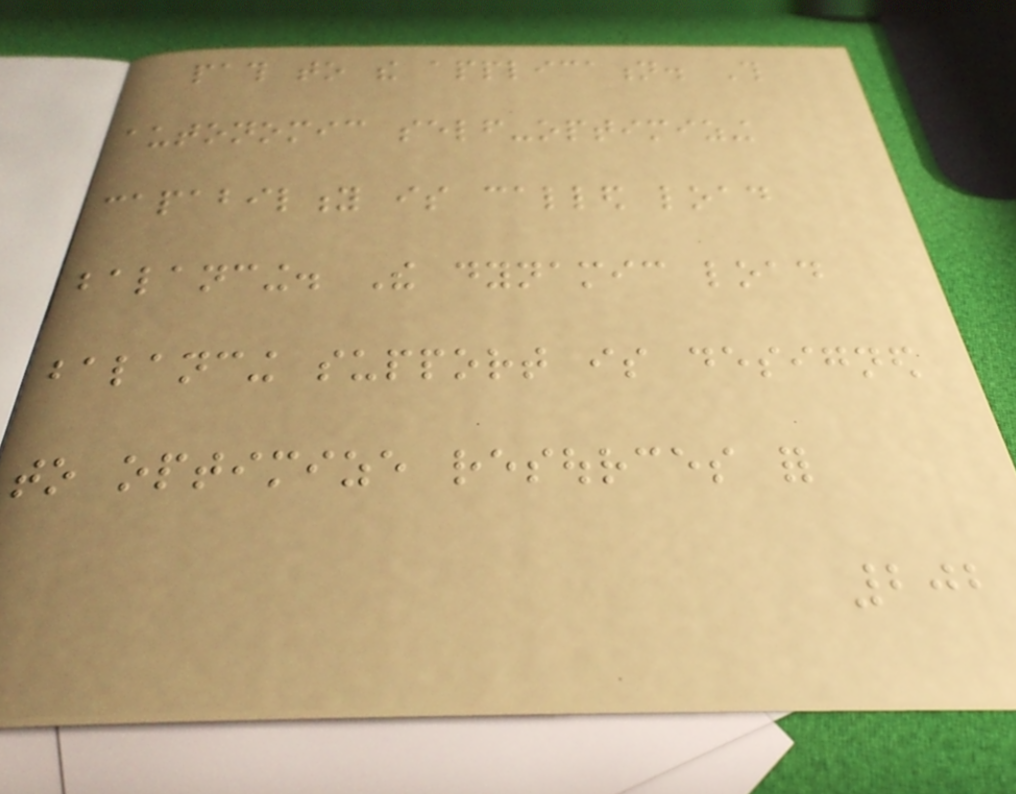path to the application. This
autonomic self-optimizing
capability is called load
balancing. The dynamic load
balancing support is designed
to optimize resources for
202
